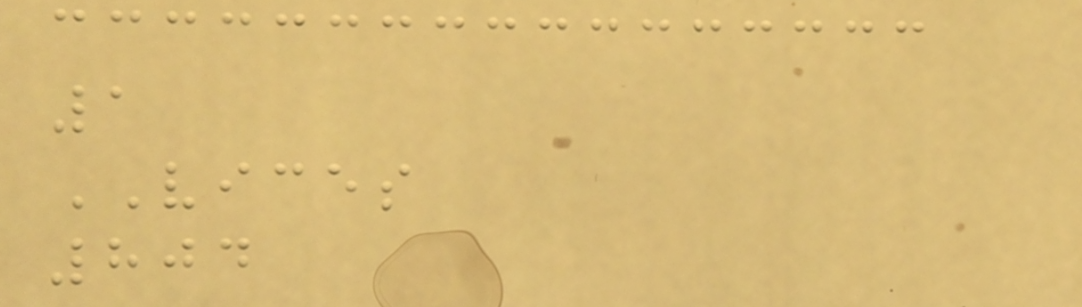1
VICES
804
